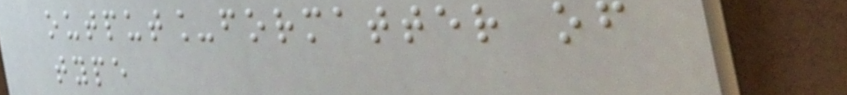output_formatter of
type
